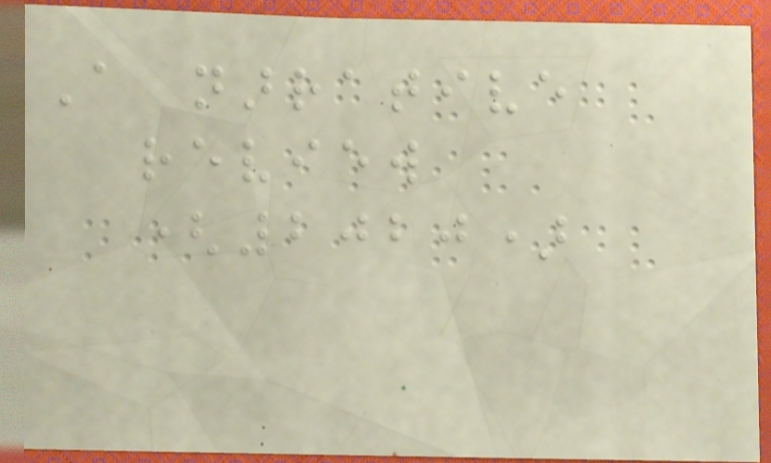A narrative
review
(2020)
